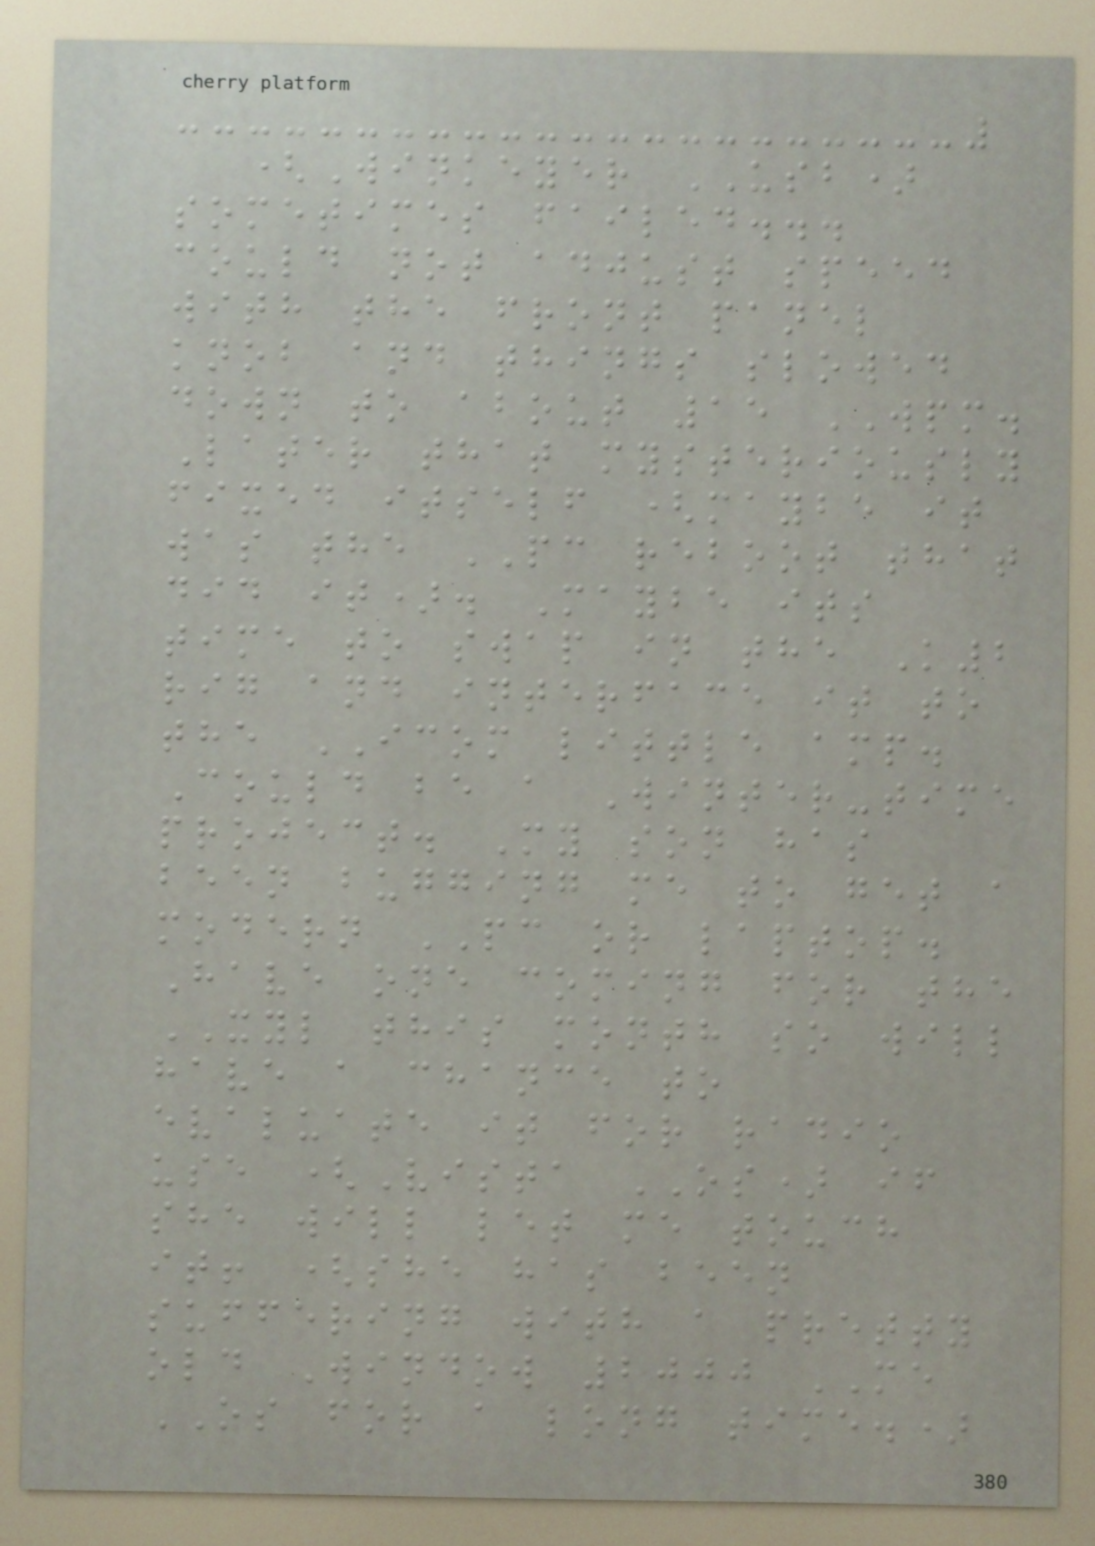(Winkeyer USB)
sometimes failed...
could not adjust speed
with the front panel
knob and things slowed
down to about 15 WPM.
Later that mysteriously
fixed itself (maybe it
was the PC reboot that
did it). Maybe its
time to swap in the K2
rig and interface it to
the ICOM little amp.
Could be a Winter-time
project. My son has
been bugging me to get a
modern PC or laptop.
Have one coming for the
XYL this month so will
have a chance to
evaluate it for radio
use (Vista OS) if
she will let me touch
it! (she has been
suffering with a pretty
old Window 2000 ME
OS for a long time.)
